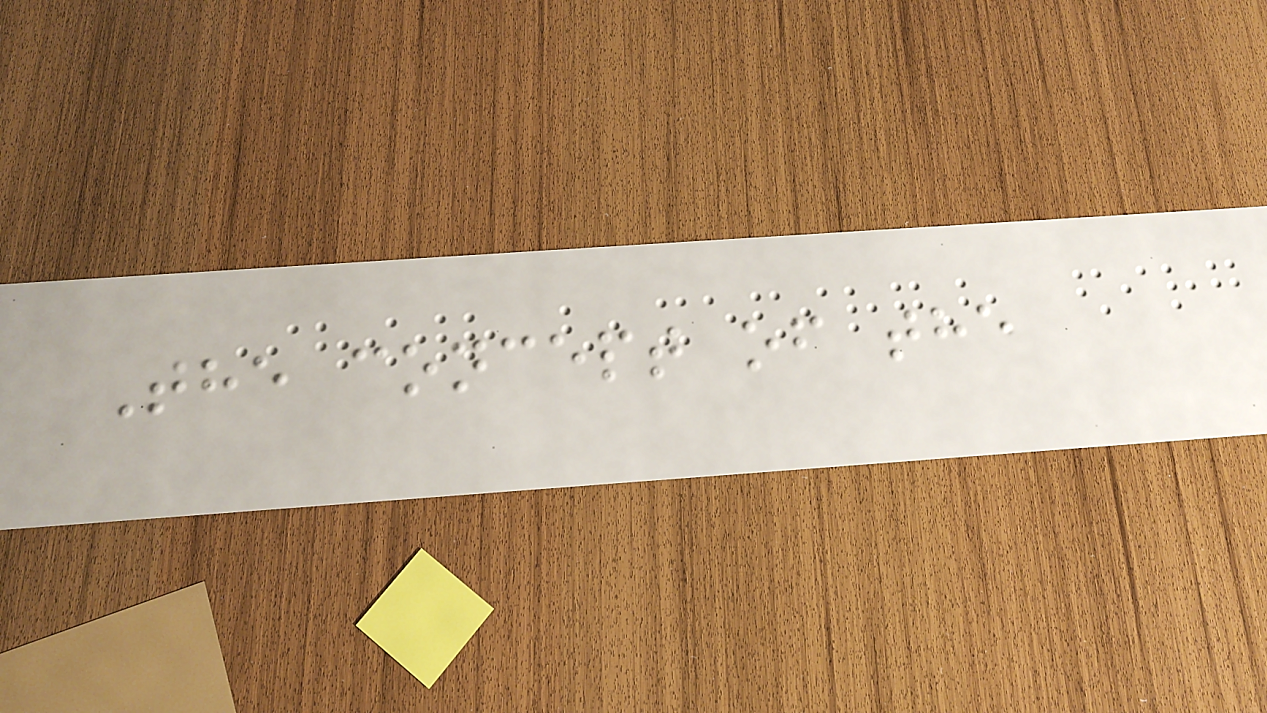The concept of the
